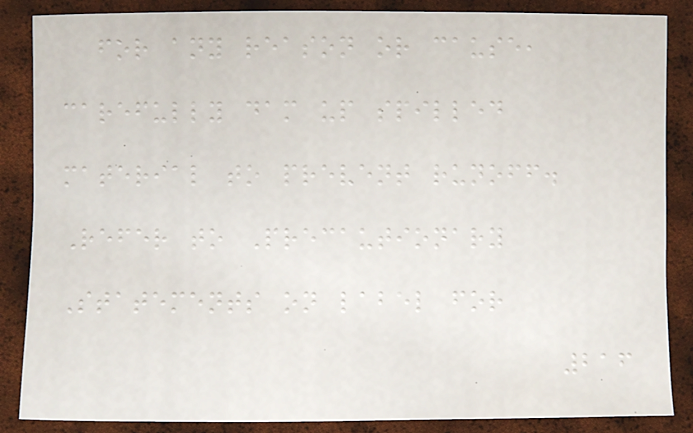for any reason or cause,
carefully dam up spilled
material to prevent runoff.
Refer to Precautionary
Statements on label for
216
